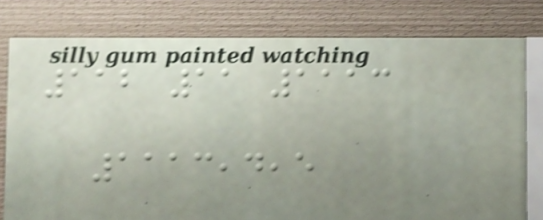112 11 1113
1113,4,5
